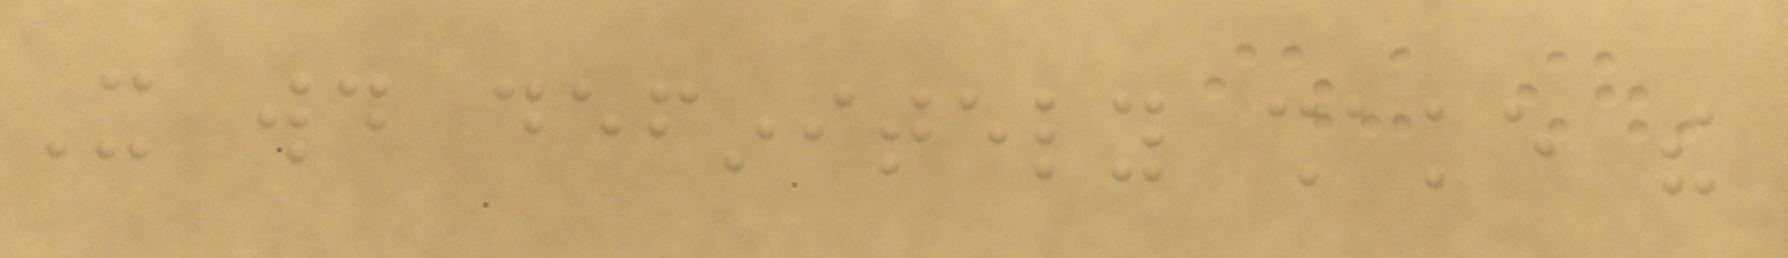It would definitely shake the
